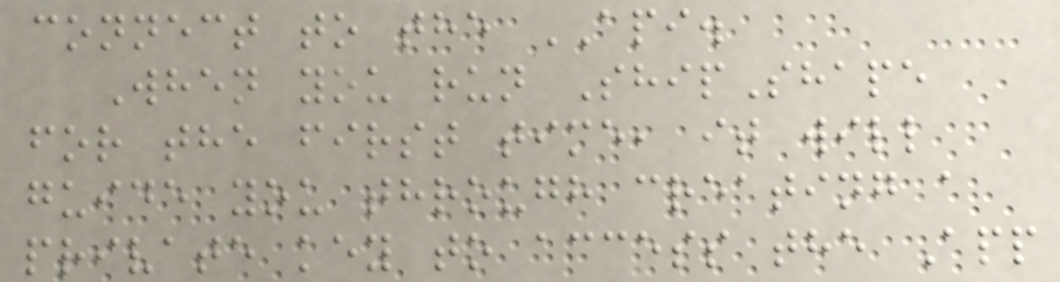connect to the API.
When you run ShipShape
for the first time, it will
guide you through creating a
private key to access the App
